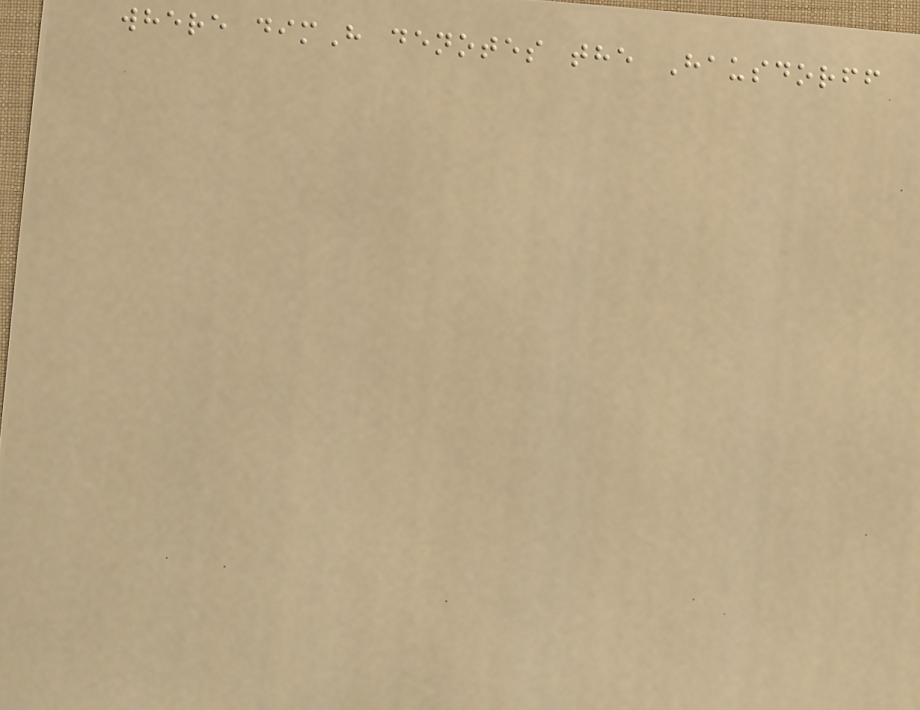where dimH denotes the Hausdorff
